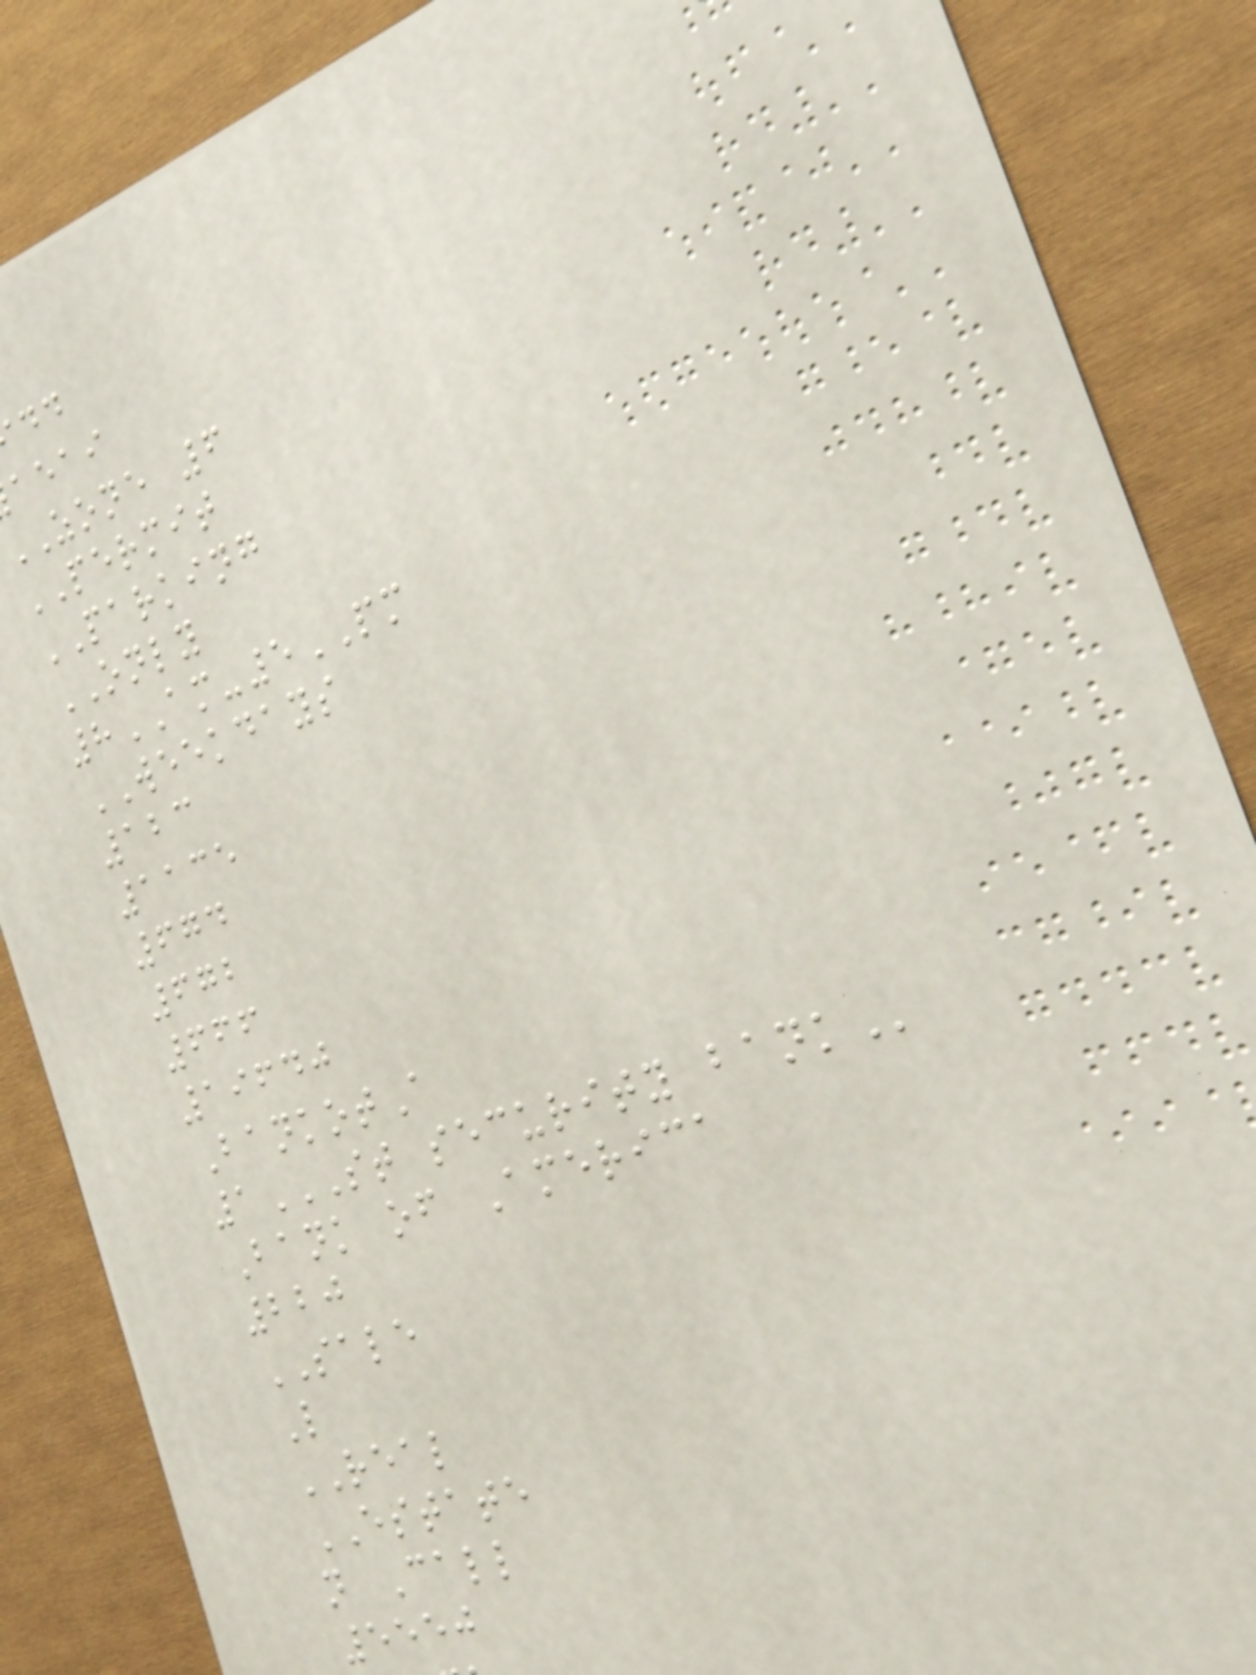aeai
ZONE 6
PERMIT
PARKING
ONLY
8AM-5PM
WEEKDAYS
123
1135
674
672
666
19640
BankotA
1ST SECURITY BANK
Bank of America
220
SALE
L
REAL
ESTATE
n Call
5550
